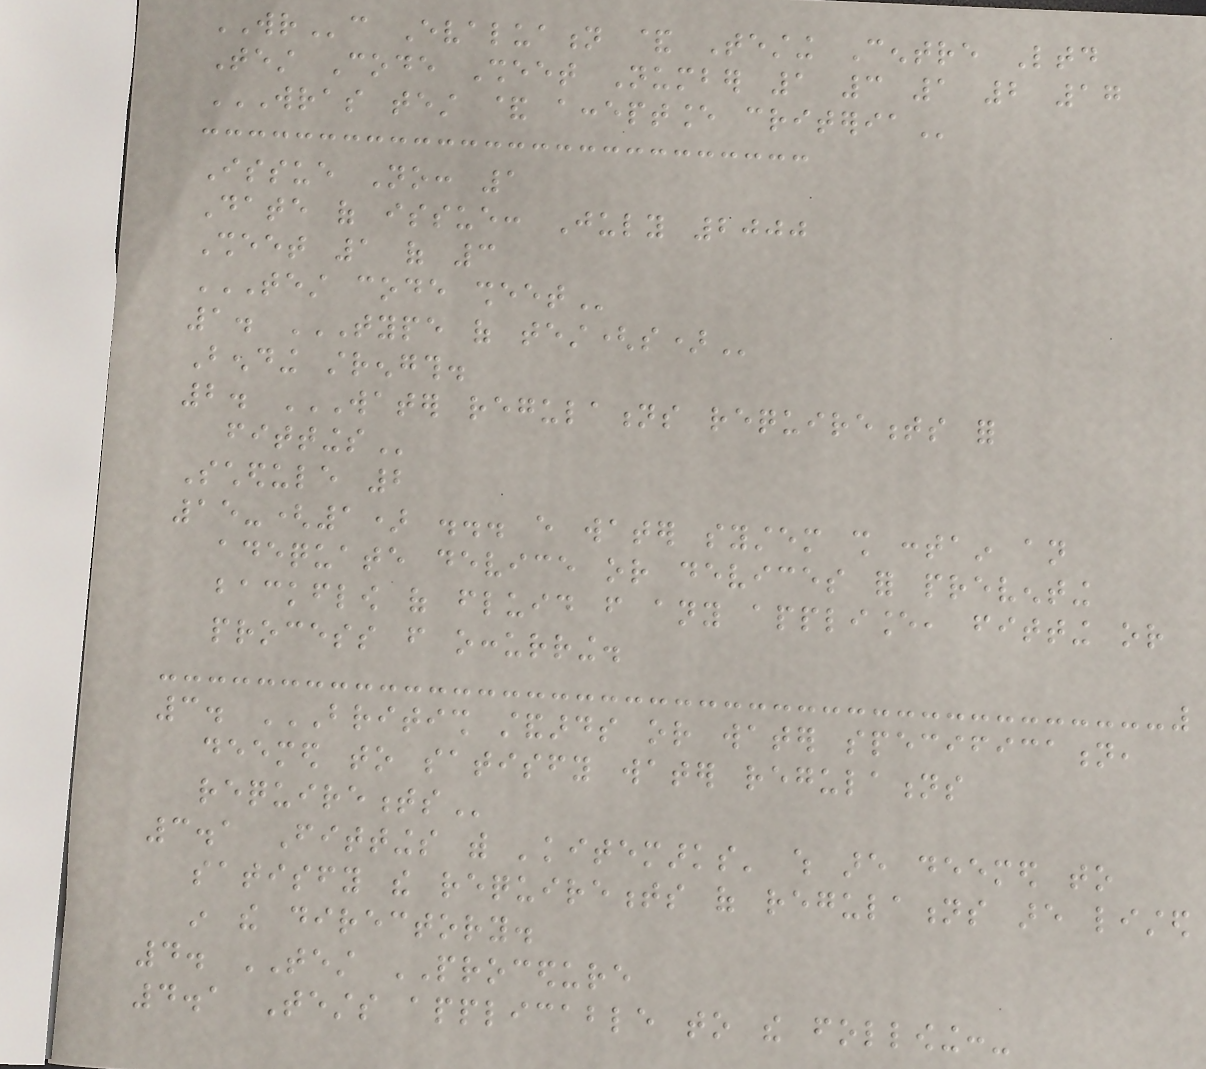WRc Evaluation & Testing Centre Ltd
Test Code Sheet Number 1 3 1 2 17
WRAS TEST & ACCEPTANCE CRITERIA
Issue No: 1
Date of issue: July 2000
Sheet 1 of 3
TEST CODE SHEET
1. TYPE OF TEST(S)
Bending strength.
2. WATER REGULATIONS REQUIREMENTS FOR
FITTINGS
Schedule 2
15-(1) ... every water system shall contain an
adequate device or devices for preventing
backflow of fluid from any appliance, fitting or
process from occurring.
3. BRITISH STANDARDS OR WATER SPECIFICATION,
DEEMED TO SATISFY WATER REGULATIONS
REQUIREMENTS
3.1 Fittings with 'kitemarks' which are deemed to
satisfy the requirements of regulations are listed
in the directory.
4. TEST PROCEDURE
4.1 Tests applicable to the following:-
